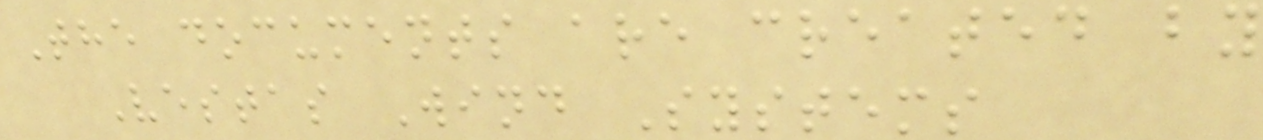The documents are created by
Vestas Wind Systems
